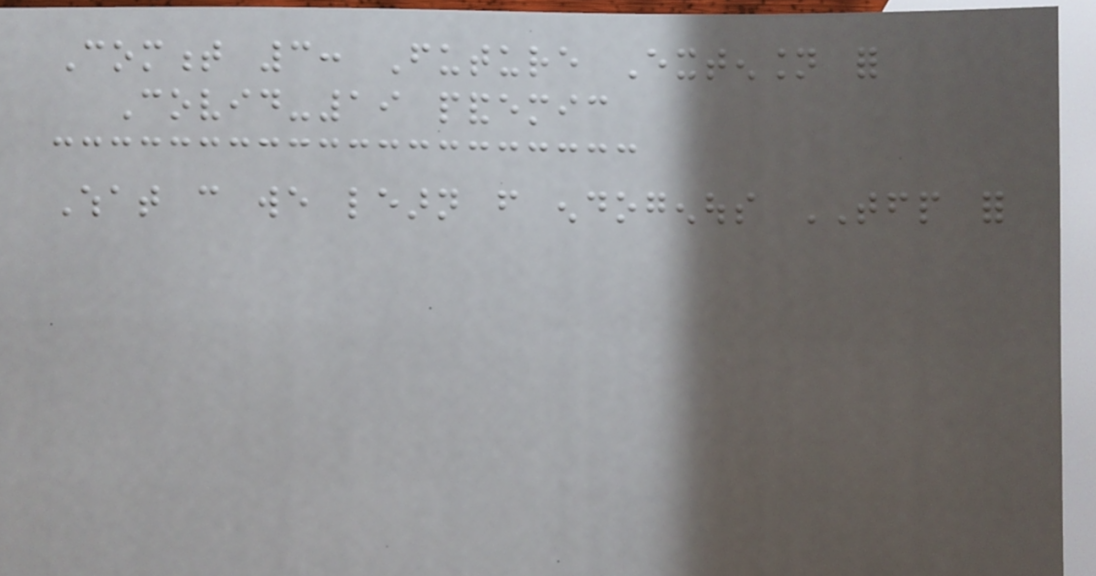Comment 3: Future Extension for
Covid-19 pandemic
What can we learn from endogenous TFP for
